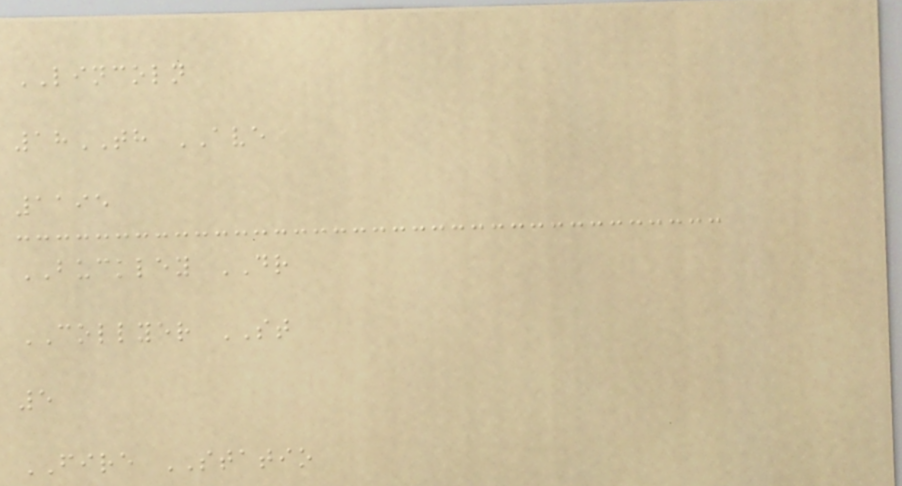LINCOLN
18TH AVE
1195
BUCKLEY DR
COLLYER ST
5
FIRE STATIO
